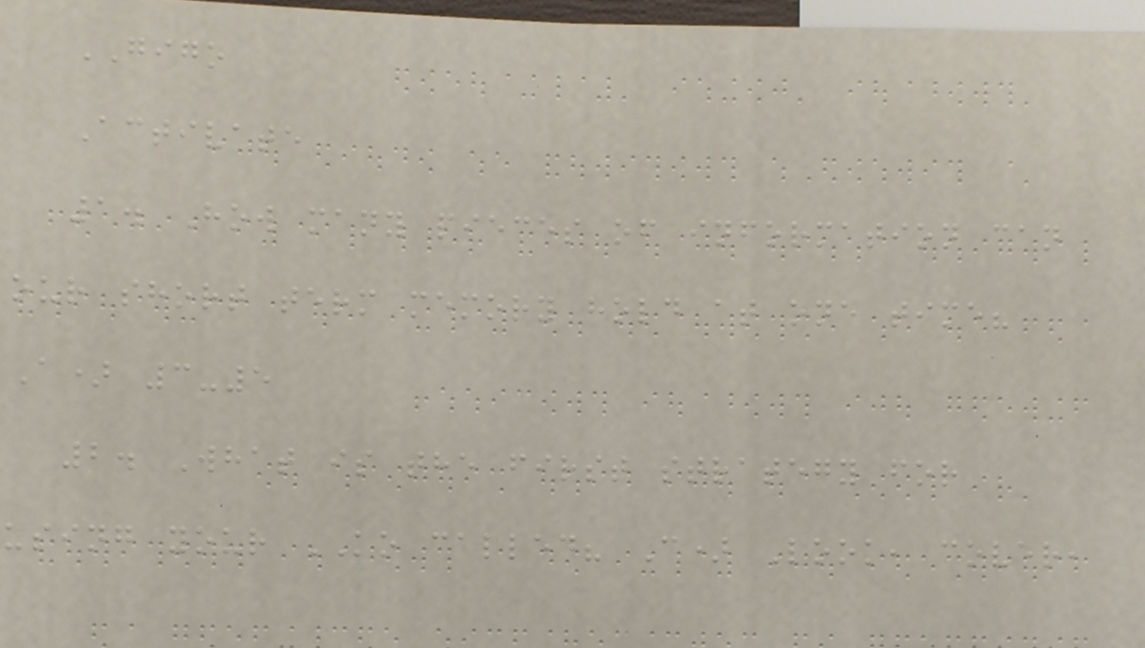GIGO
Activate
1. How many pieces of information can
our short term memory hold at one time?
A) 3-5
2. What is the first strategy for
using your KO called? C) Look, cover,
